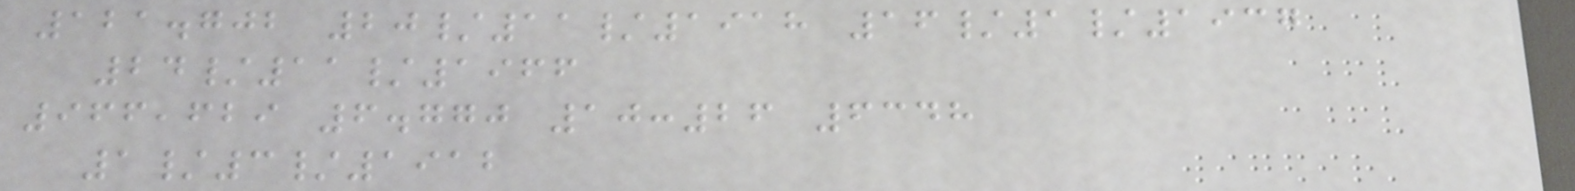121.702 20/11/1918 16/1/1937
24/11/1966
966,629 6.770 10:26 6348
1/3/1912
